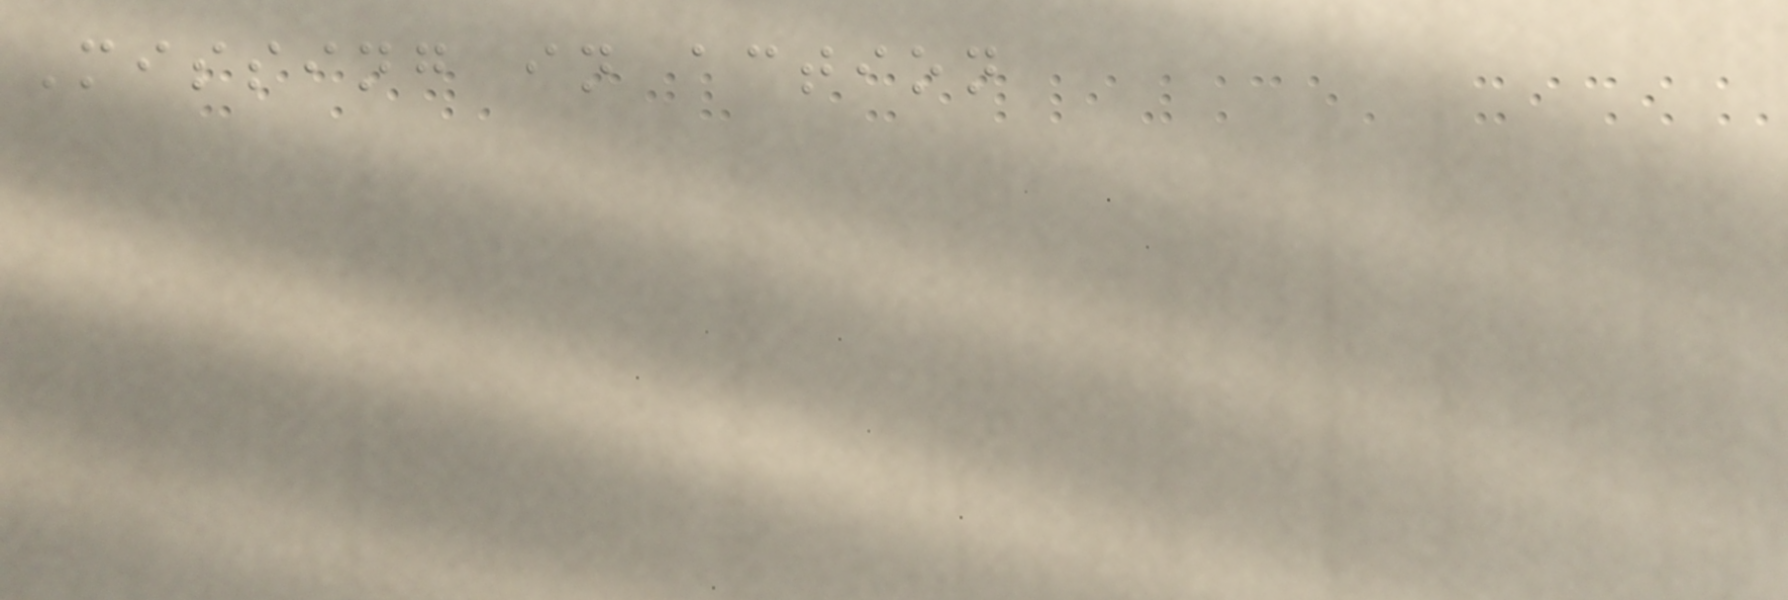Missing in action
